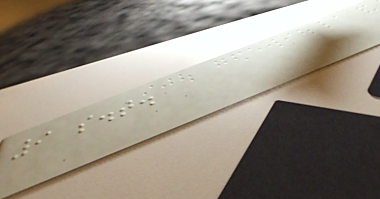9 s.t.
